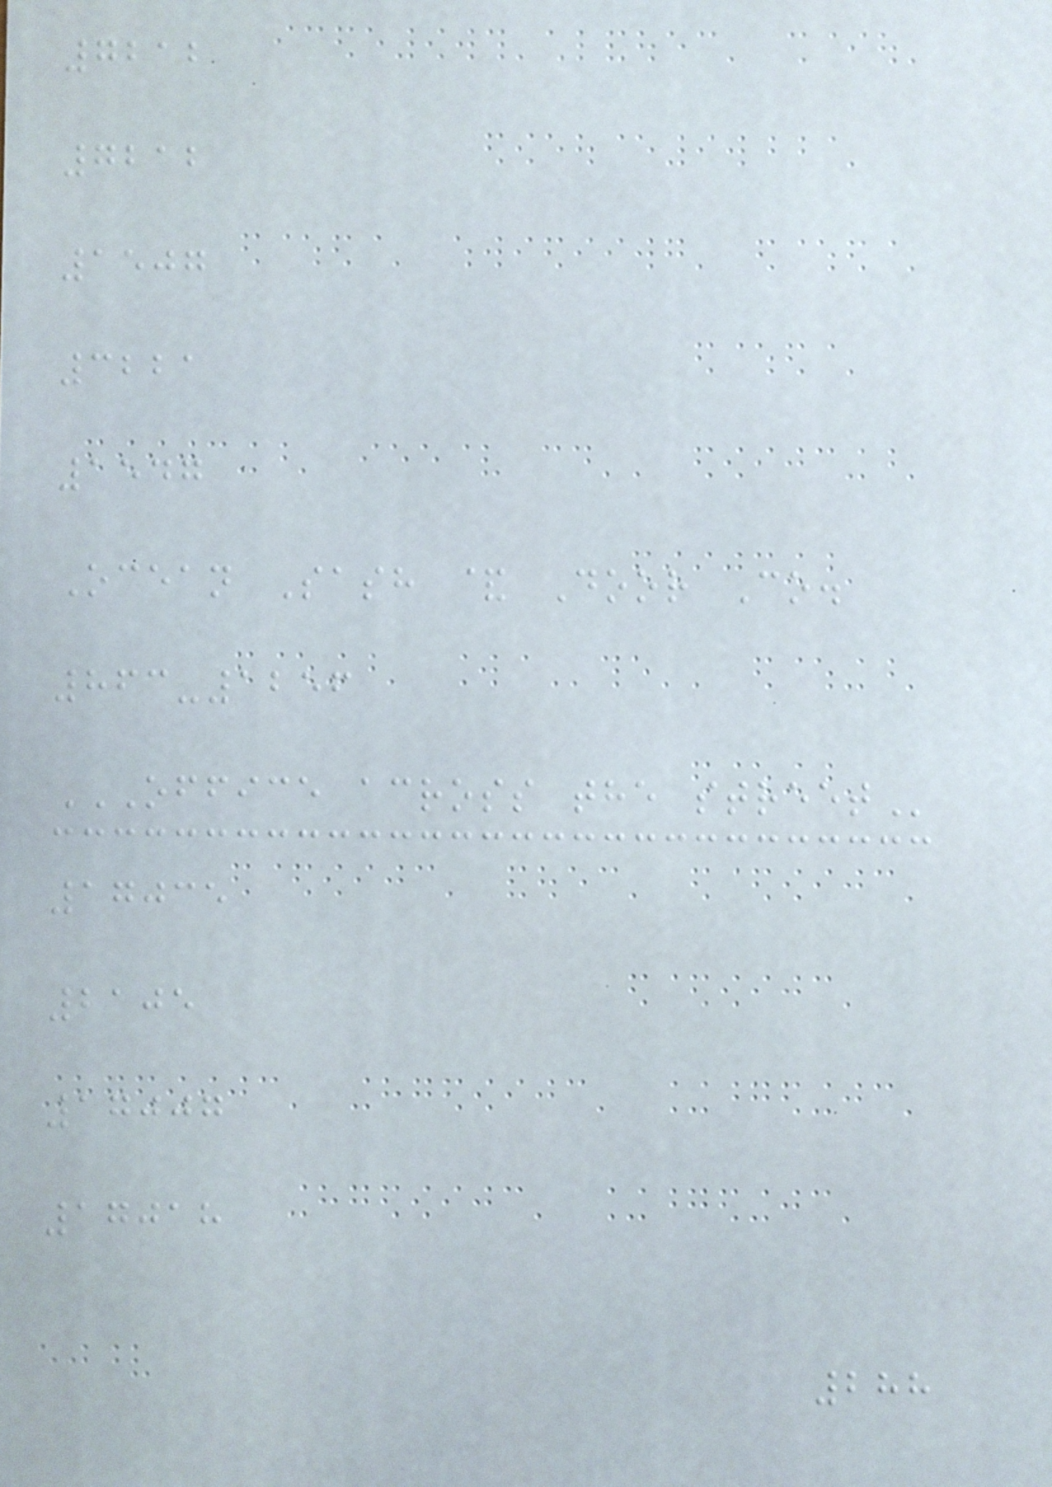7212
7212
1507
3221
1547
Ocean Sash & Door Co.
863-1256
OFFICE ACROSS THE STREET
17035
2105
17007
17018
288
